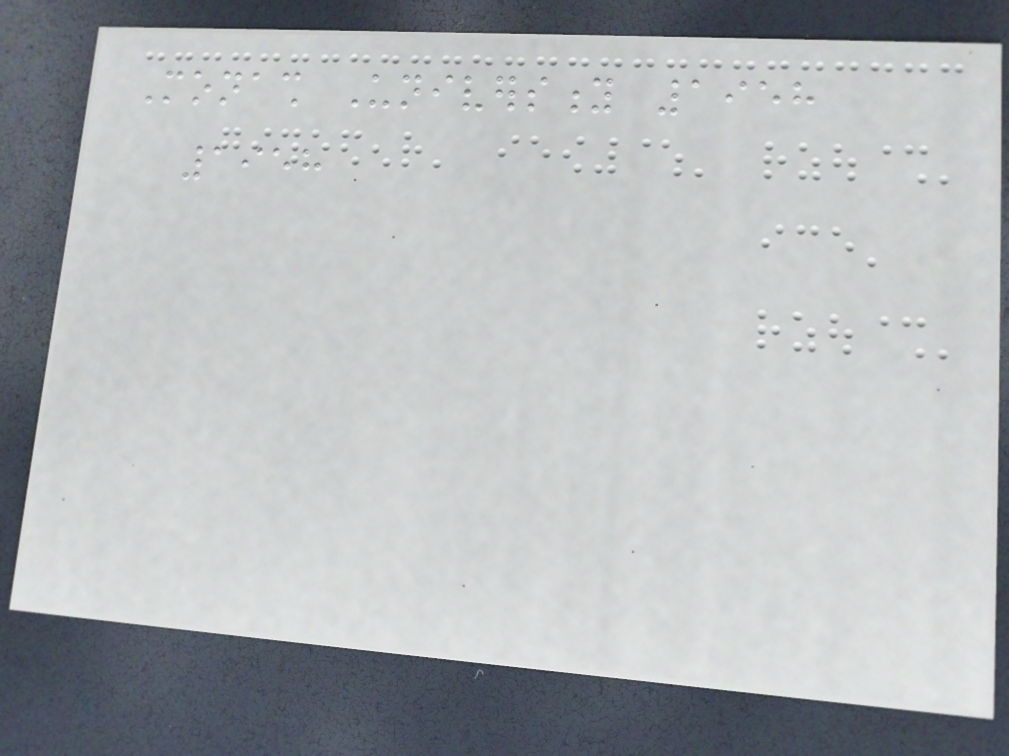Monash University 1958
1958
